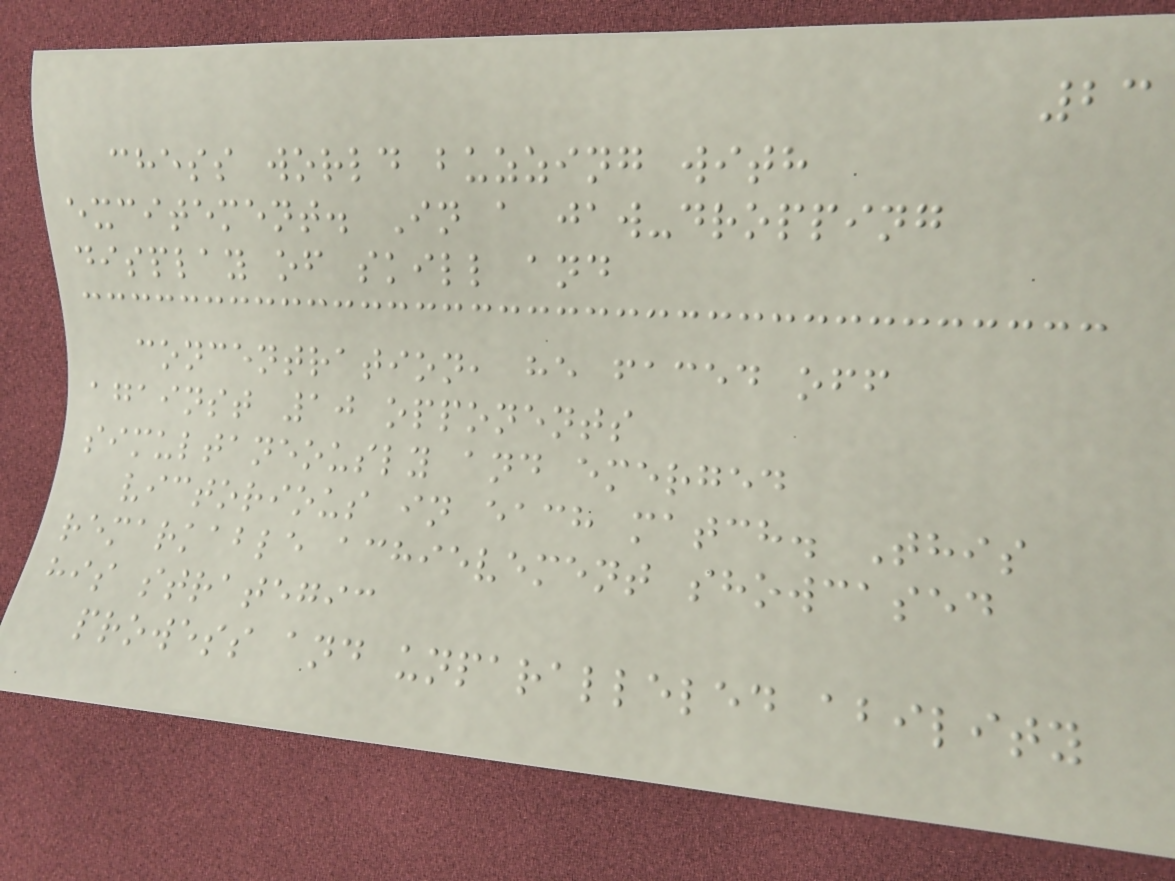23
chess world buzzing with
excitement. In a jaw-dropping
display of skill and
concentration, he faced off
against 10 opponents
simultaneously and emerged
victorious in each match. This
remarkable achievement showcased
his strategic
prowess and unparalleled ability
